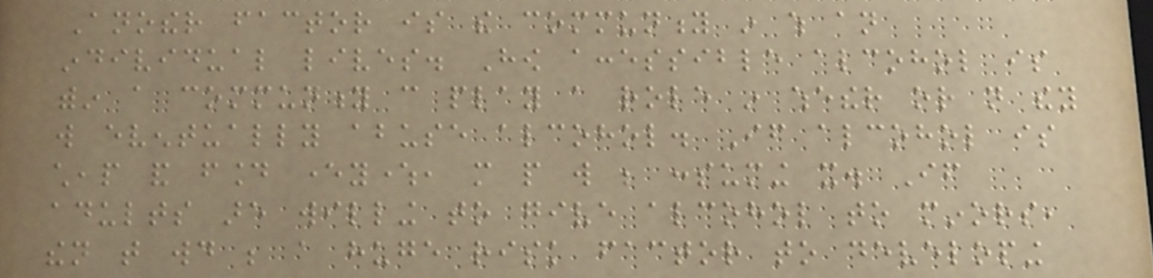Another factor is the community in which an
individual lives. How accessible alcohol is
within a community can play a role in whether or not they
will eventually abuse alcohol. If alcohol is
cheap and found everywhere, more people will be consuming it. If
adults are willing to give alcohol to minors,
then that would be a huge risk factor to developing
